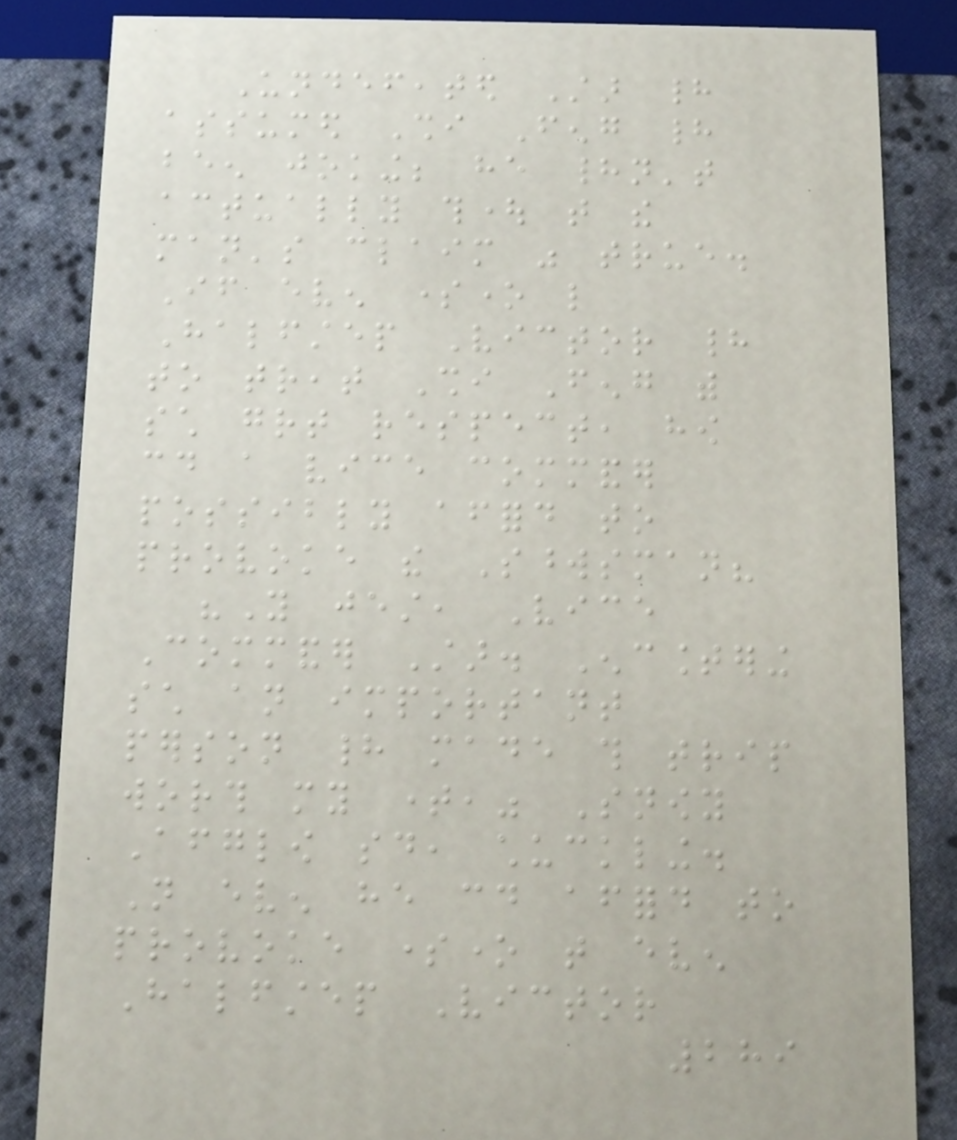Undefeated Star had
assumed Shi Feng had
been joking; he hadn't
actually thought that the
man's claim was true.
If even someone like
Halfstep Victor had
to treat Shi Feng with
such great respect, how
could a vice commander
possibly afford to
provoke the Swordsman?
"You jest, Vice
Commander Star. Encountering
such an important
person had made this trip
worth my time," Snowy
Afterglow said, chuckling.
Not even he could afford to
provoke someone that even
Halfstep Victor
289
